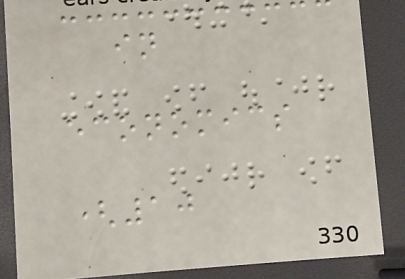in
economics
(10
